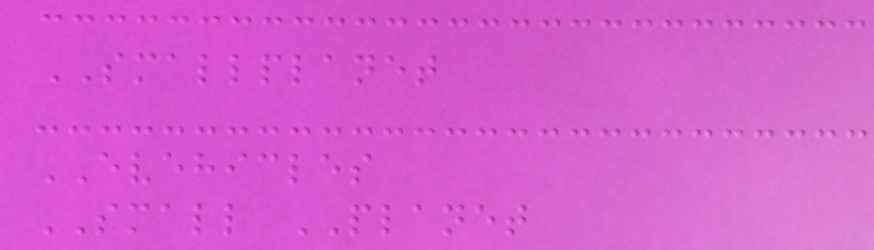SMALLPLANET
EVEHICLES
SMALL PLANET
